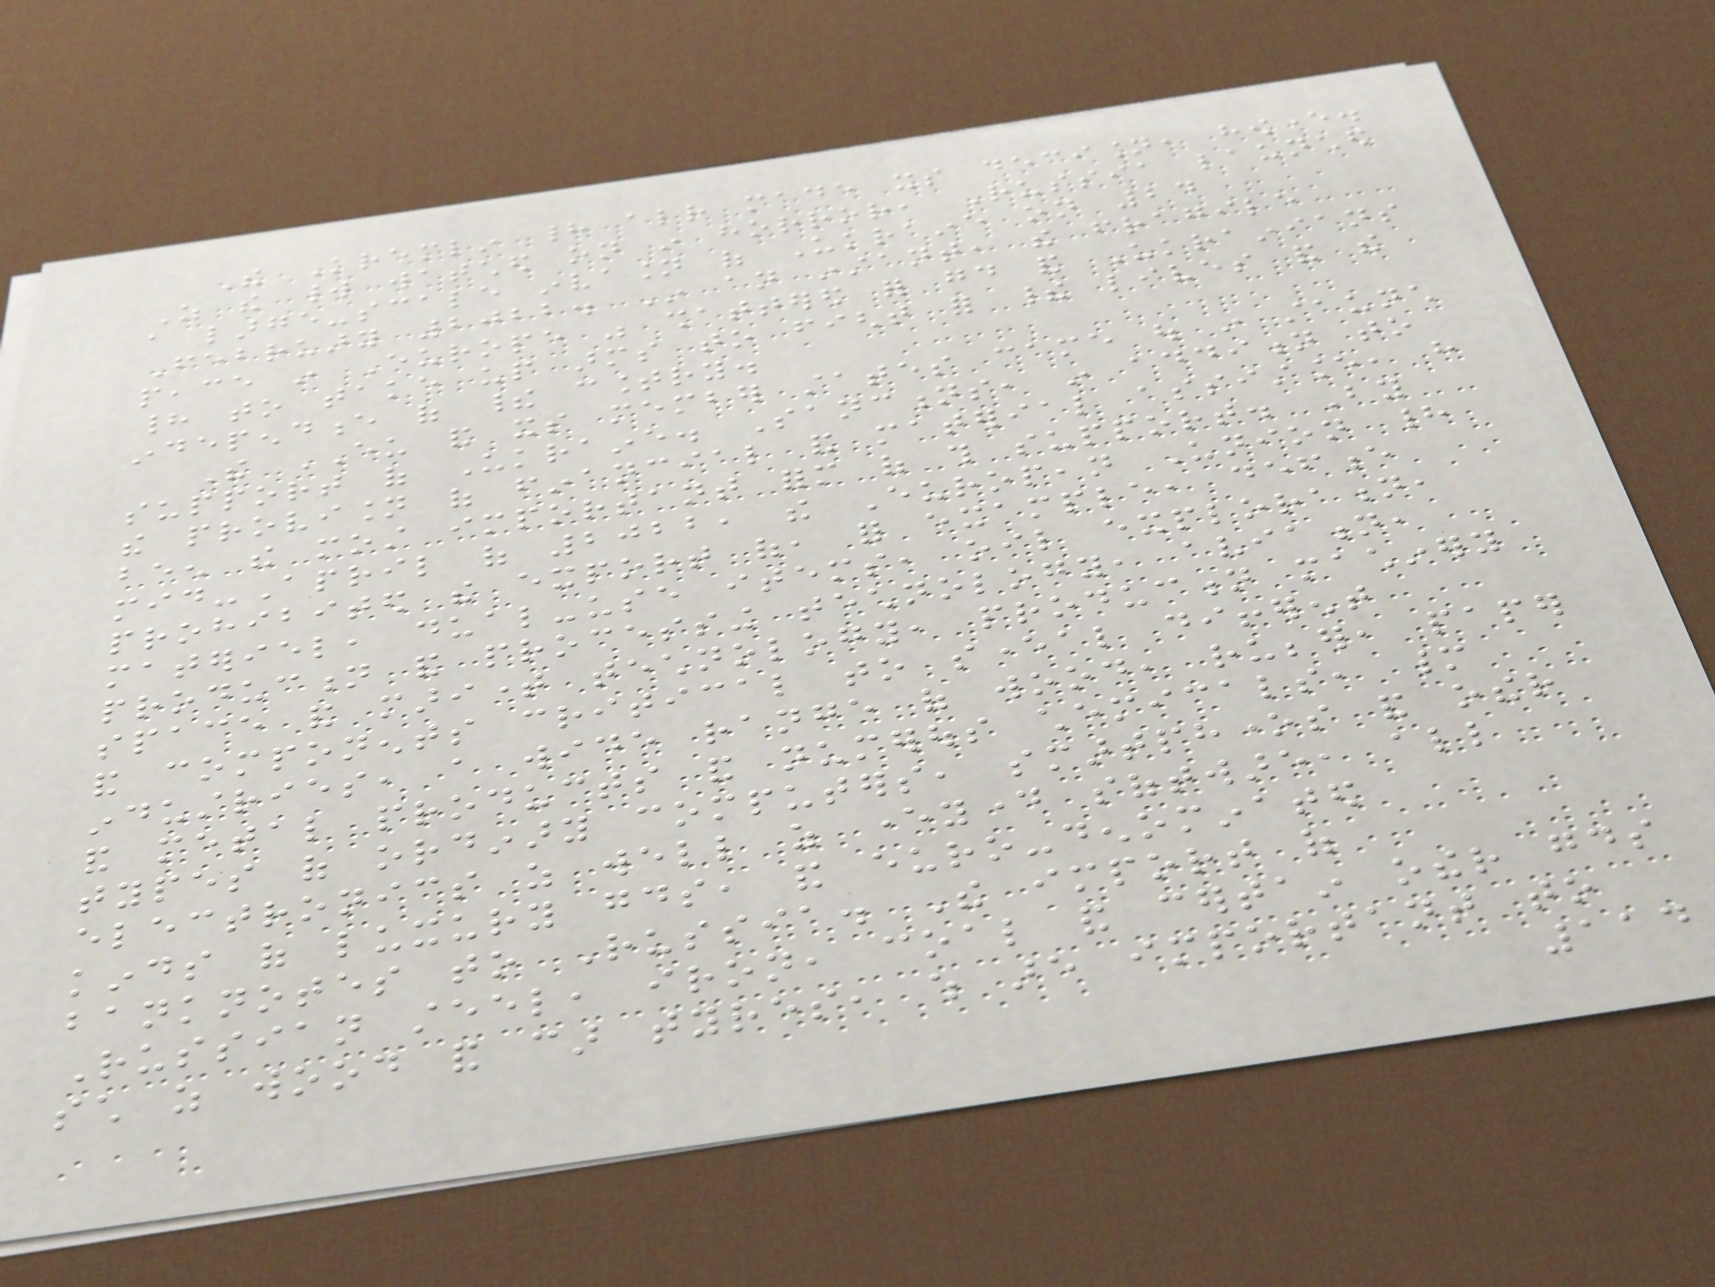The Kremlin had already made its decision, however.
As the world watched on in horror, Russia launched
a large-scale invasion of Ukraine on 24
February 2022. In an instant, the fragile
peace in Europe was shattered for good and Ukrainians
had to take up arms to fight for their lives and the
independence of their country.
The EU and its member states came out in staunch
support of Ukraine. Sanctions, in addition to
the provision of financial and material assistance, have
been the most important form of this support. By
mid-April of 2022, the European Union had
prohibited the export of, for example, defence
materiel, dual-use items, oil exploration,
production and processing technology, aviation,
space and maritime technology, production machinery
and components critical to several different
industries, a wide range of wood, rubber, paper
and metal products and numerous chemicals, many
types of ordinary computers, smartphones and other
electronics as well as everyday software, all
kinds of luxury goods, and euro-denominated
banknotes to Russia. The import of
Russian steel, iron, coal and certain other goods
such as wood and car tyres, which are important to
114
